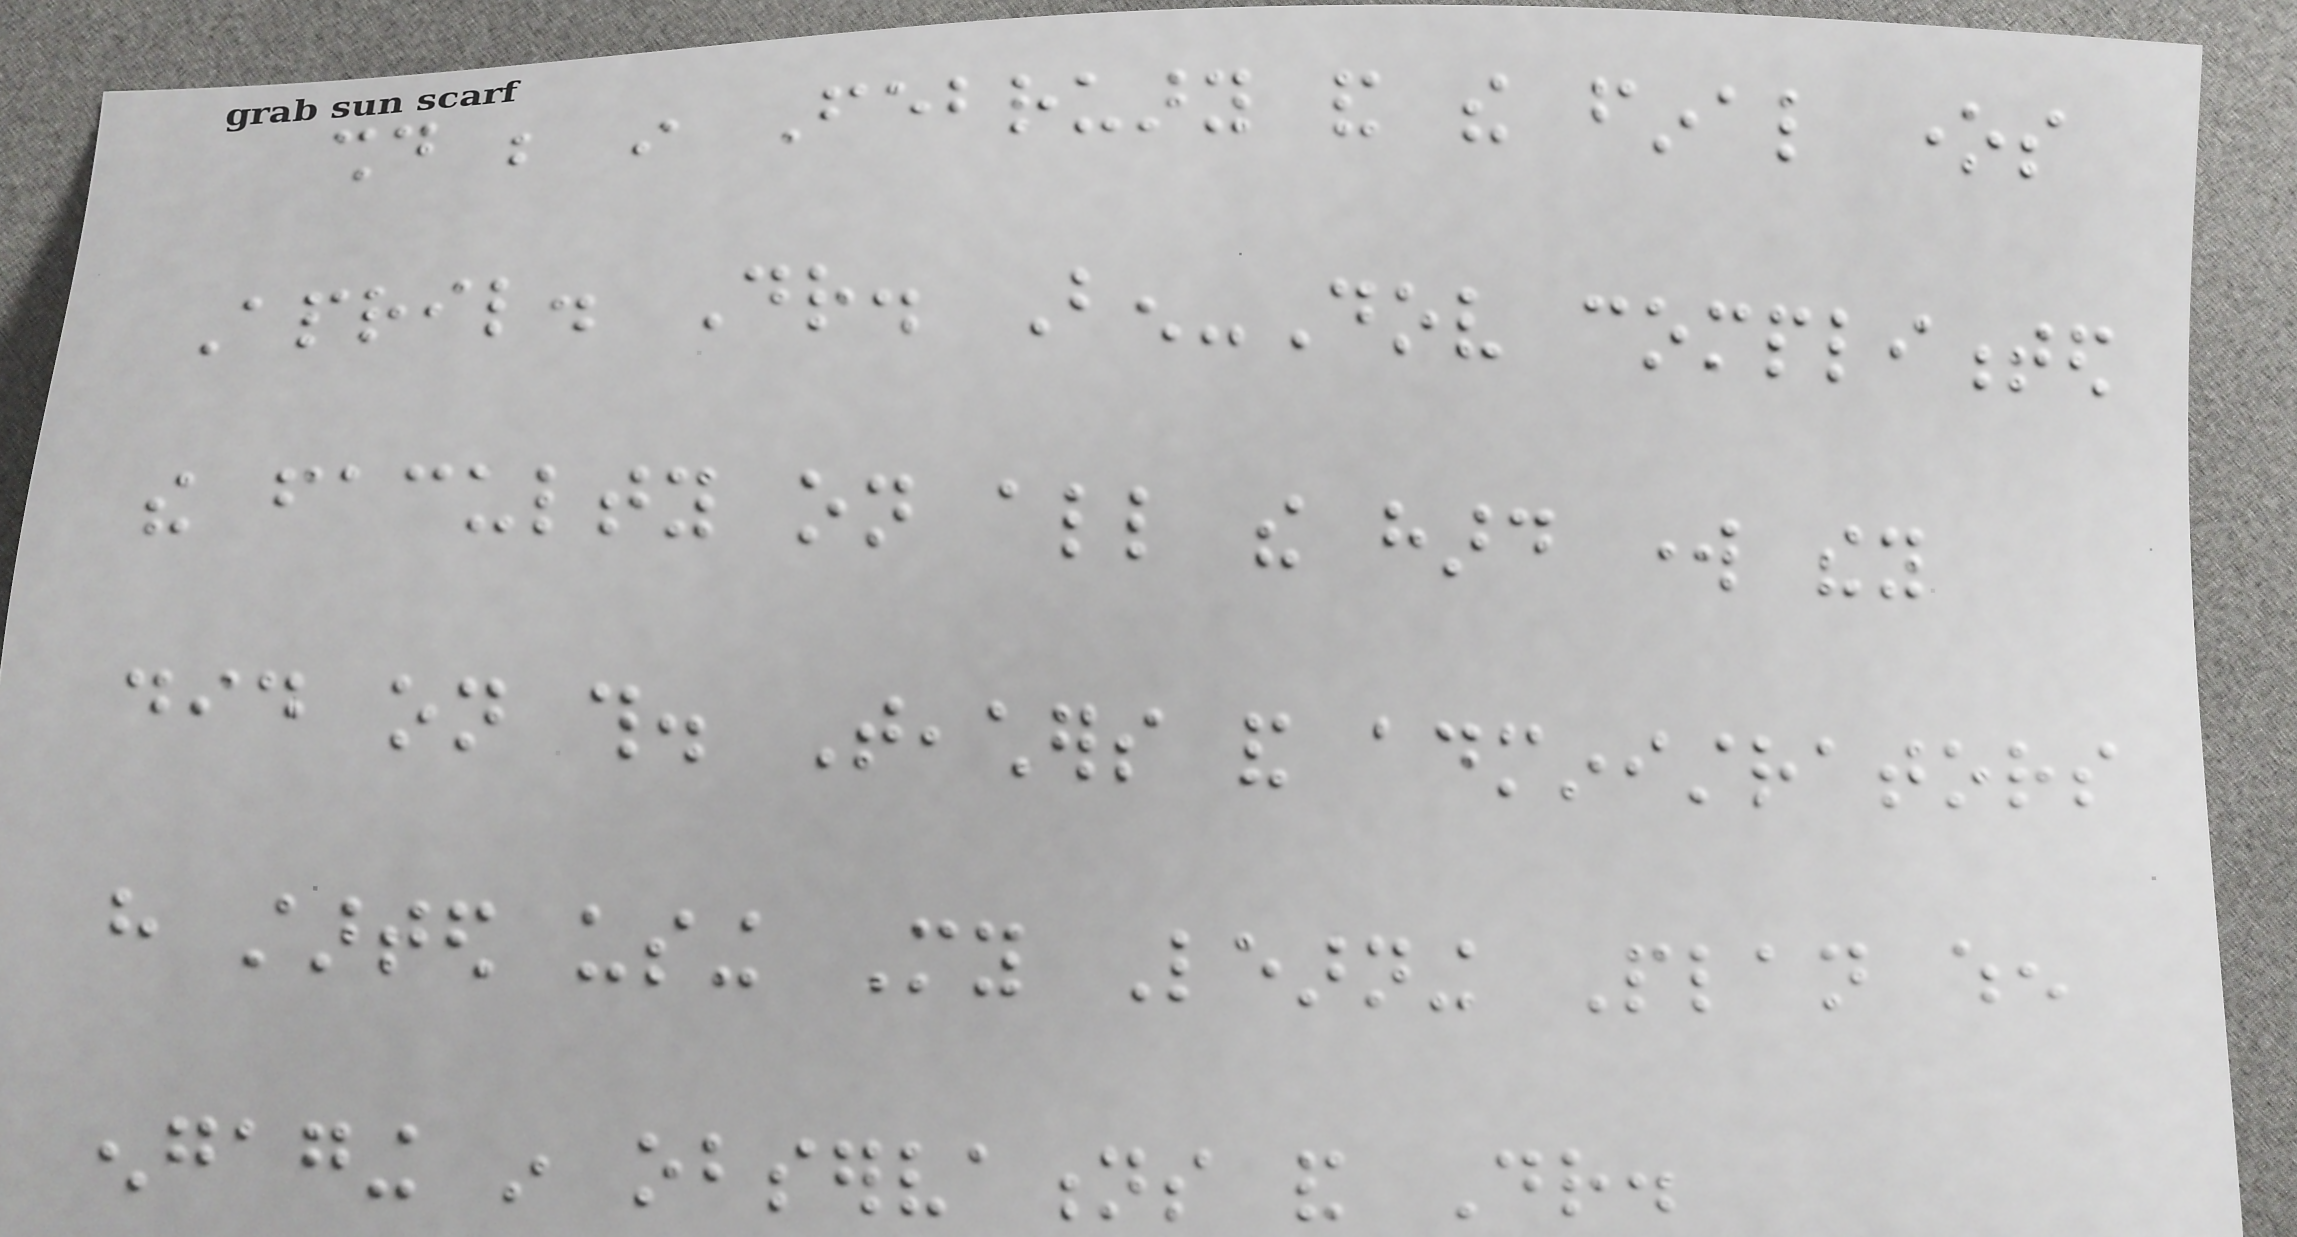should be in February and the final ones
April. Dr. Ben-Dov complimented
the faculty on all the hard work they
did on this. Teachers and administrators
have started using My Learning Plan when
engaging in observations and Dr.
